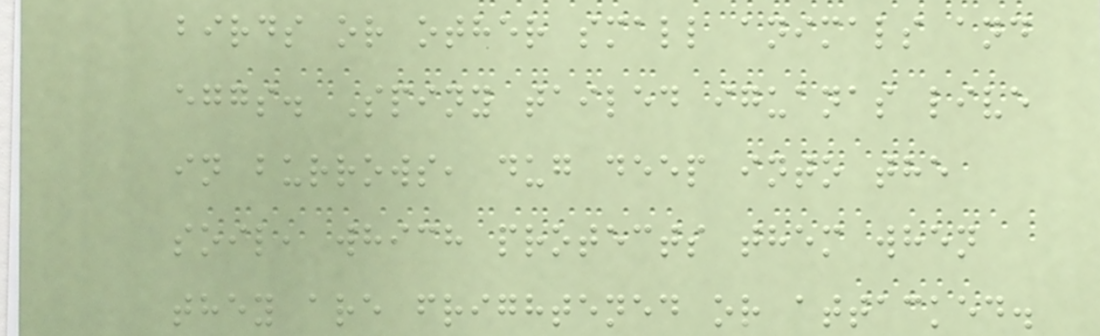birds or other small animals and
eggs. Spiny tailed iguanas live
in burrows, dug deep into the
soil, which protects them when
they are frightened or attacked.
